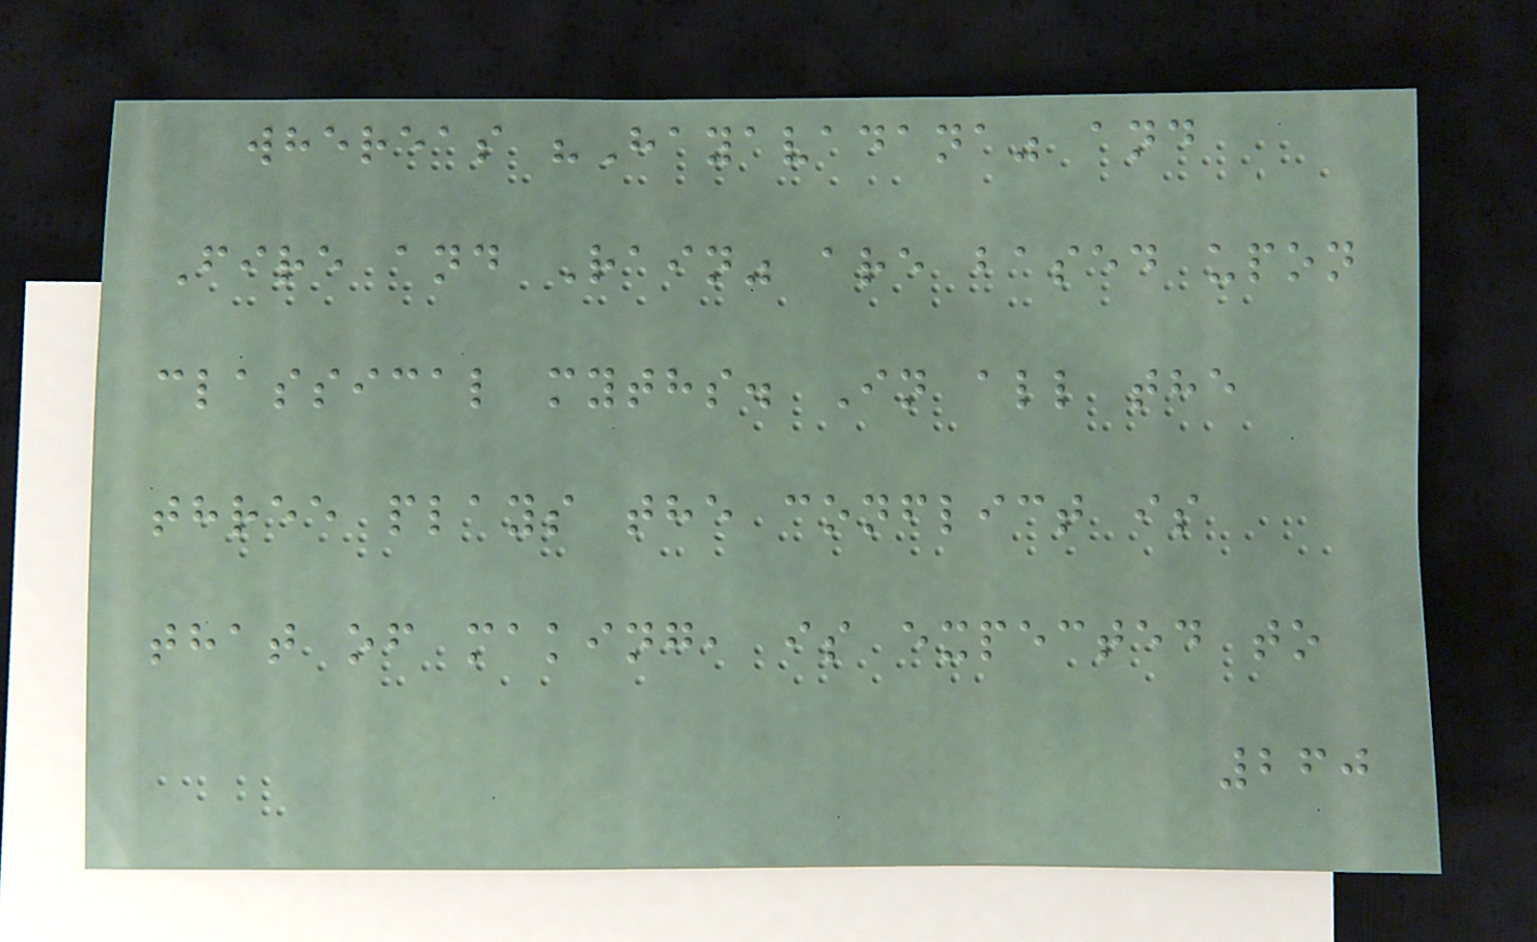whereas "Hayavadana" and
Fire and Rain" are based upon
classical myths. In all the
three plays the conflict is
that of making, is expected to
260
